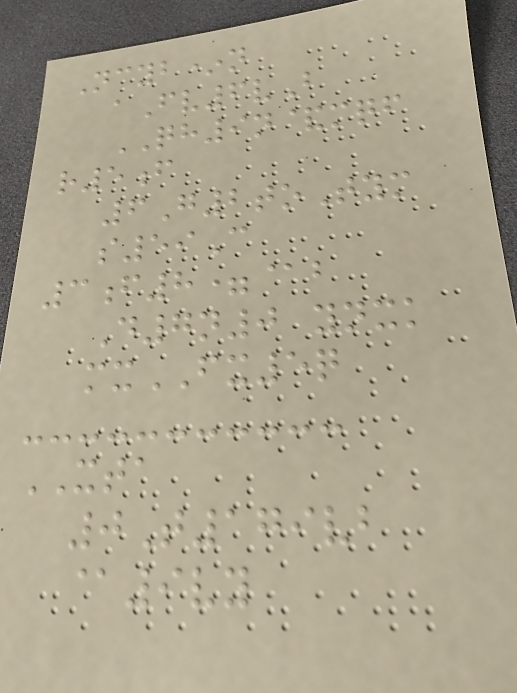Ncyb*n
aFv6vB
QH9n&mqf
r5f
6G2toTym
s59C
3f8=@b
D7n0 ynxk
mxFX5q
XTA
0T179vb
@9vy
